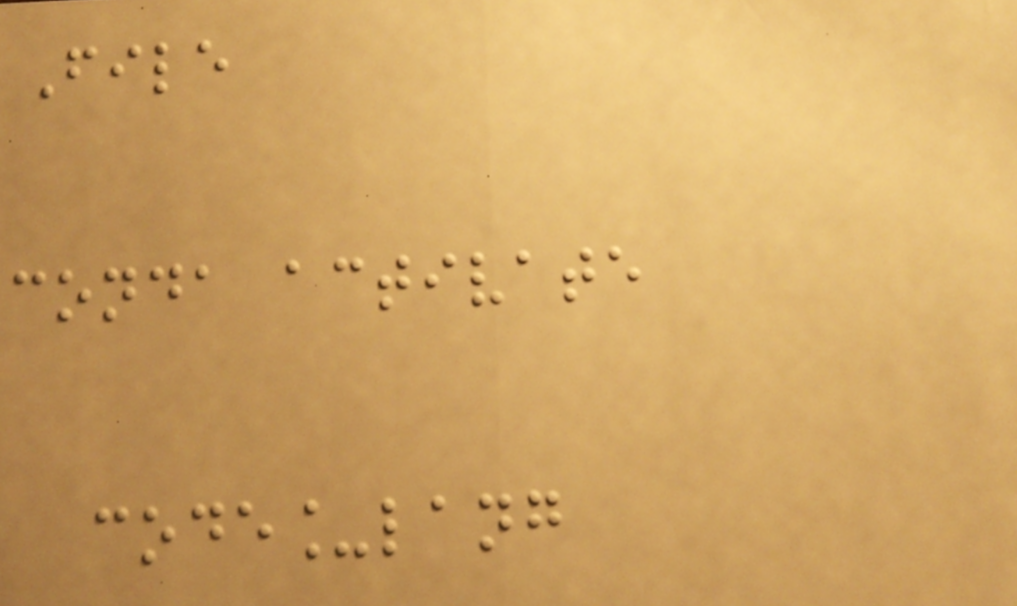File
conda activate
code_lang
